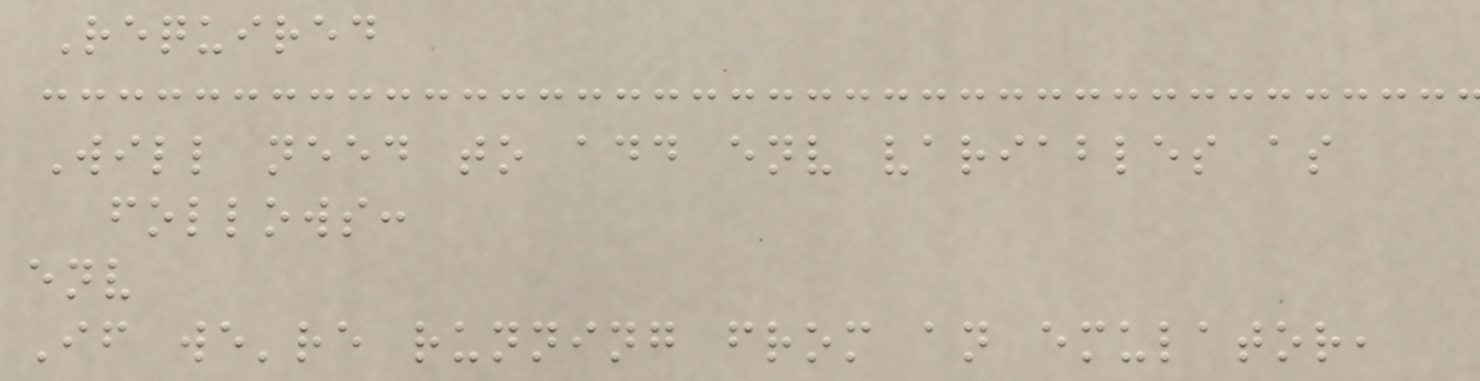Required
Will need to add env variables as
follows:
env
If we're running from an emulator,
